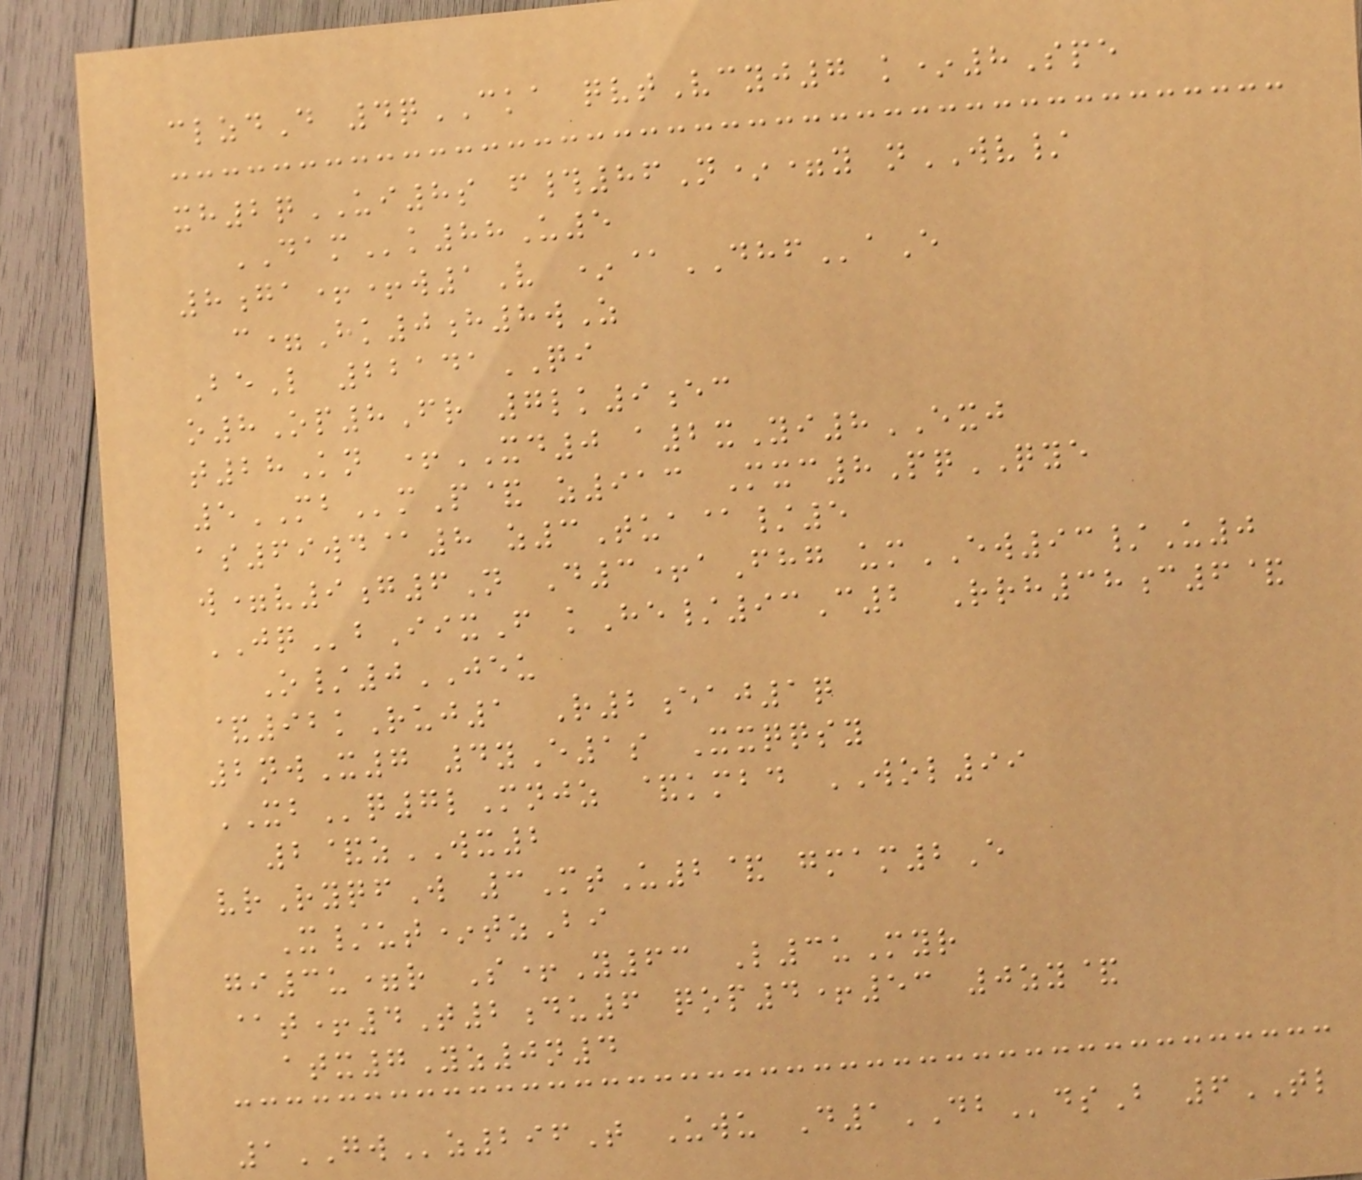clzdD 4qCKA qvtVcyj7 k*8Spe
xh2qUI8s f#86N*=y nWV/
DAMk88U5
8ga++w1V *@DHFaE
c=Hk0h8wZ
BeL 22141QI
o8Op8Fr 7lk9ec
t28Kn +XD0 a2xYi8EXJ
5MBmP& z913 Mxc8PqQYE
as69wd@8 z3Tua@/5
w=v9g6N D3+aFhg umEW93/U0
JQbIixF kHe/93C2 Rrh38c6&
O/0JEU
&92kRuj1 R2eaj1q
2nwX7 4yE1s Xxqqsy
XBq7lMnjz &kmbd WOL99
2&zWX2
vrRyqfW 3MtU2& gmam2E
X/ut*tzBi
gi3u=r S+Y63 L3uMyr
@t+4T2du6 qop4+53 0zy&
atx7Yz0n4
1GWz296T Uwu D1DBdsB 6TL
